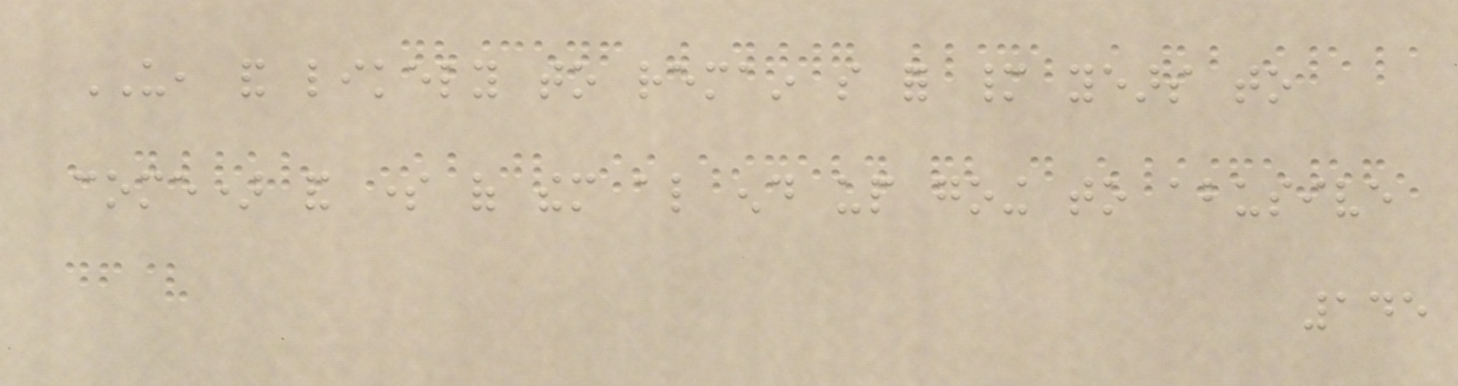US, and likely to remain so for many years to
come) and some of them also end up going to abusive
145
